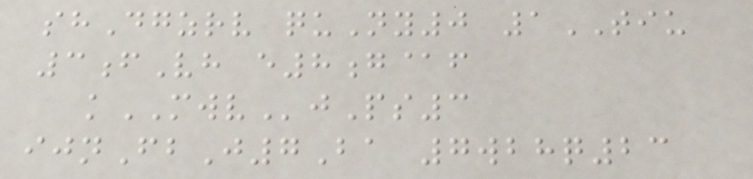shDgzrv quNy0 1TIU
3fVh e8g@f
kMWVjPs3
ijnFbJ7Ba 7wbhq23
